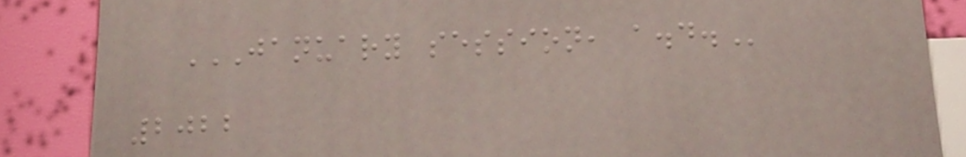JANUARY SESSION, A.D.
2022
